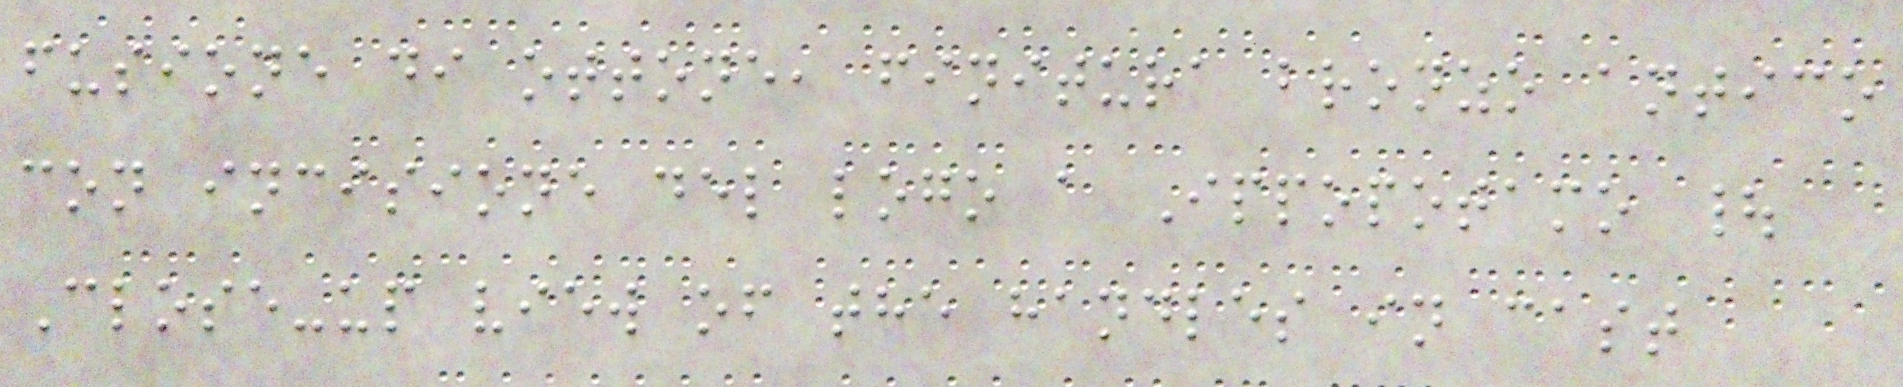fusione di ottone, finitura bronzo antico
con incisione del logo a Ippopotamo |
Close-up view of the handles in cast
